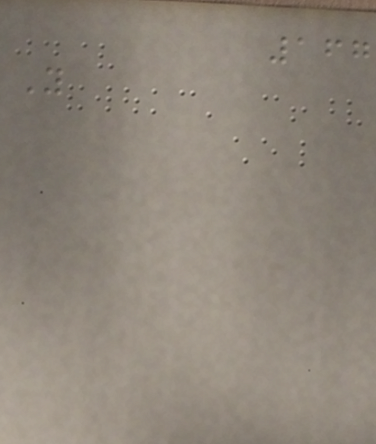167
You
